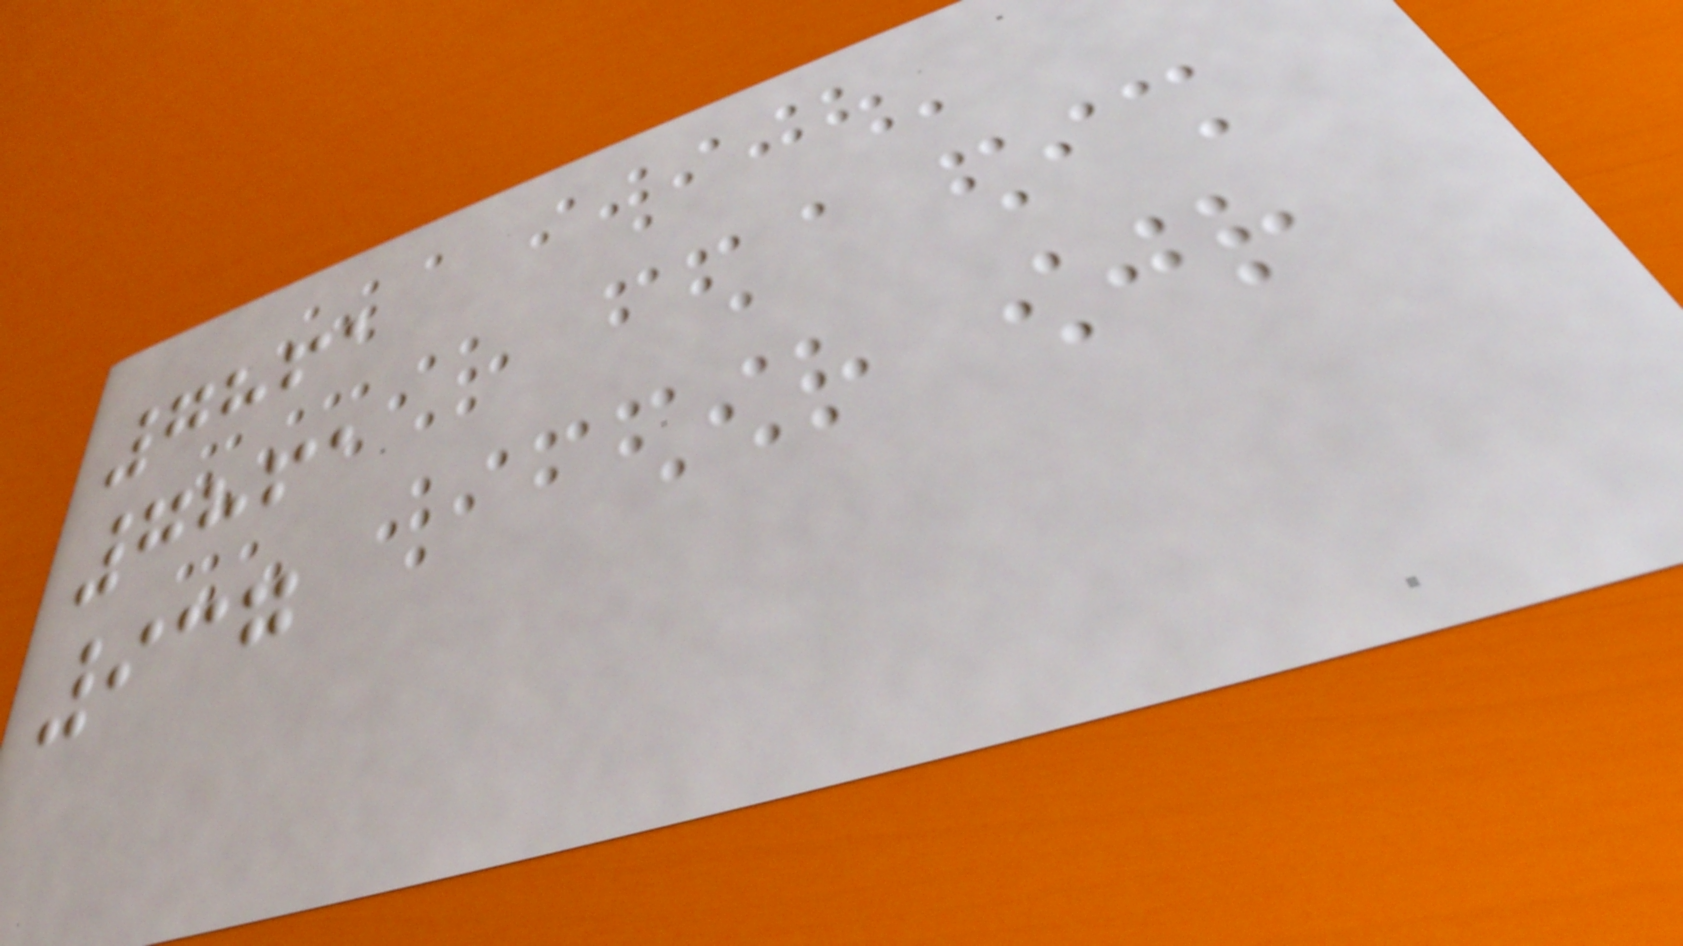7861
7861
937
